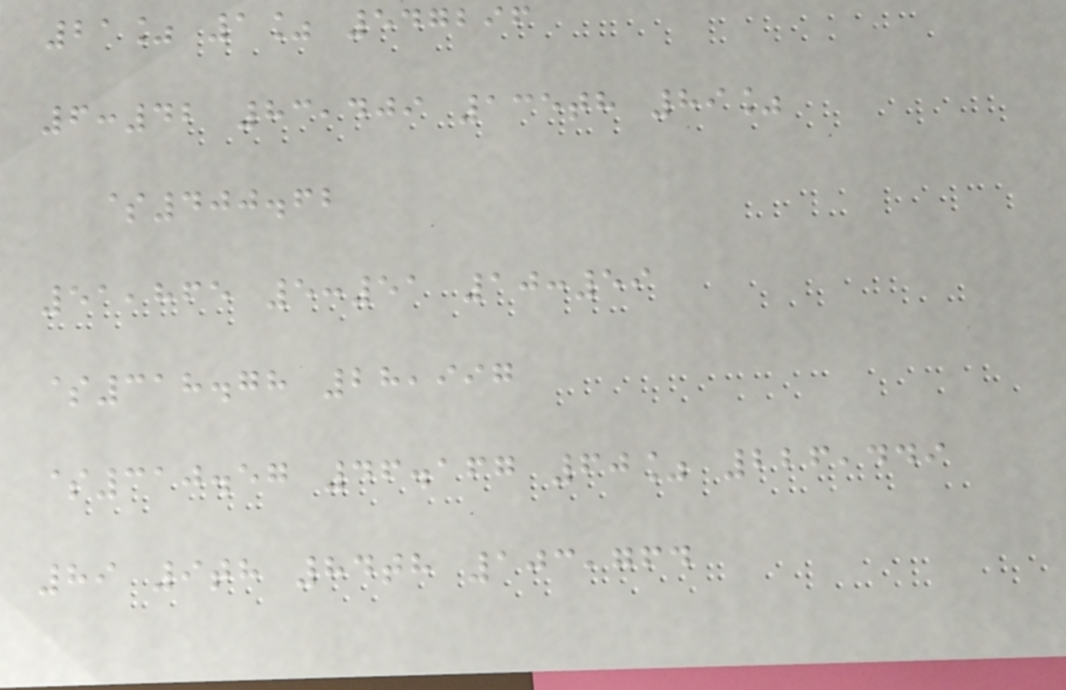21% 1% 547296
6:42 83,409 135th 89%
$400.62
51,865 5:51 10:59
$318.78 28,997
$310.57 46.167 60% 226,449
89 9th 84th 103,764
